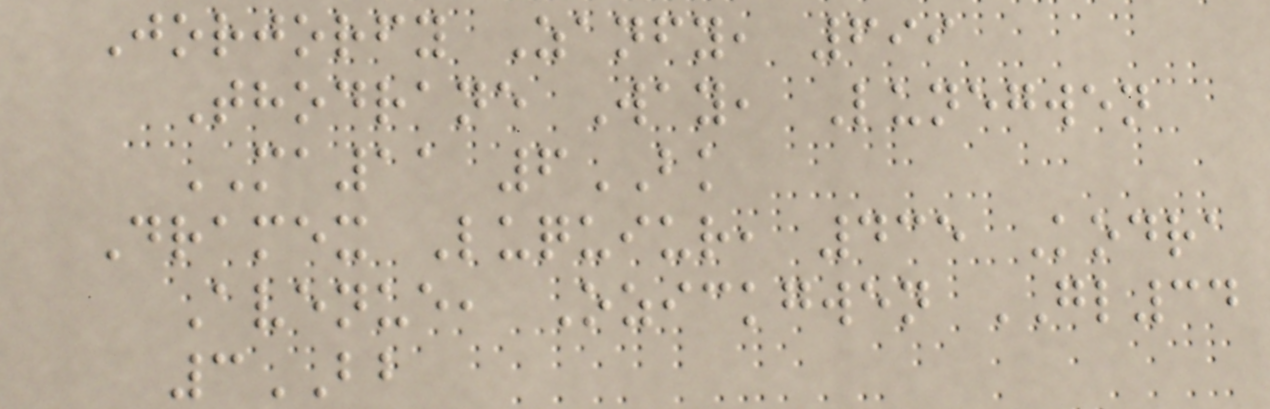Jorjorfy Zanfy, 699
Thodrane Way, Lunegwen
MA11 6BK
Dramex Luquiur, 435 Kodra
Avenue, Ozickgwen GL34
3BB
